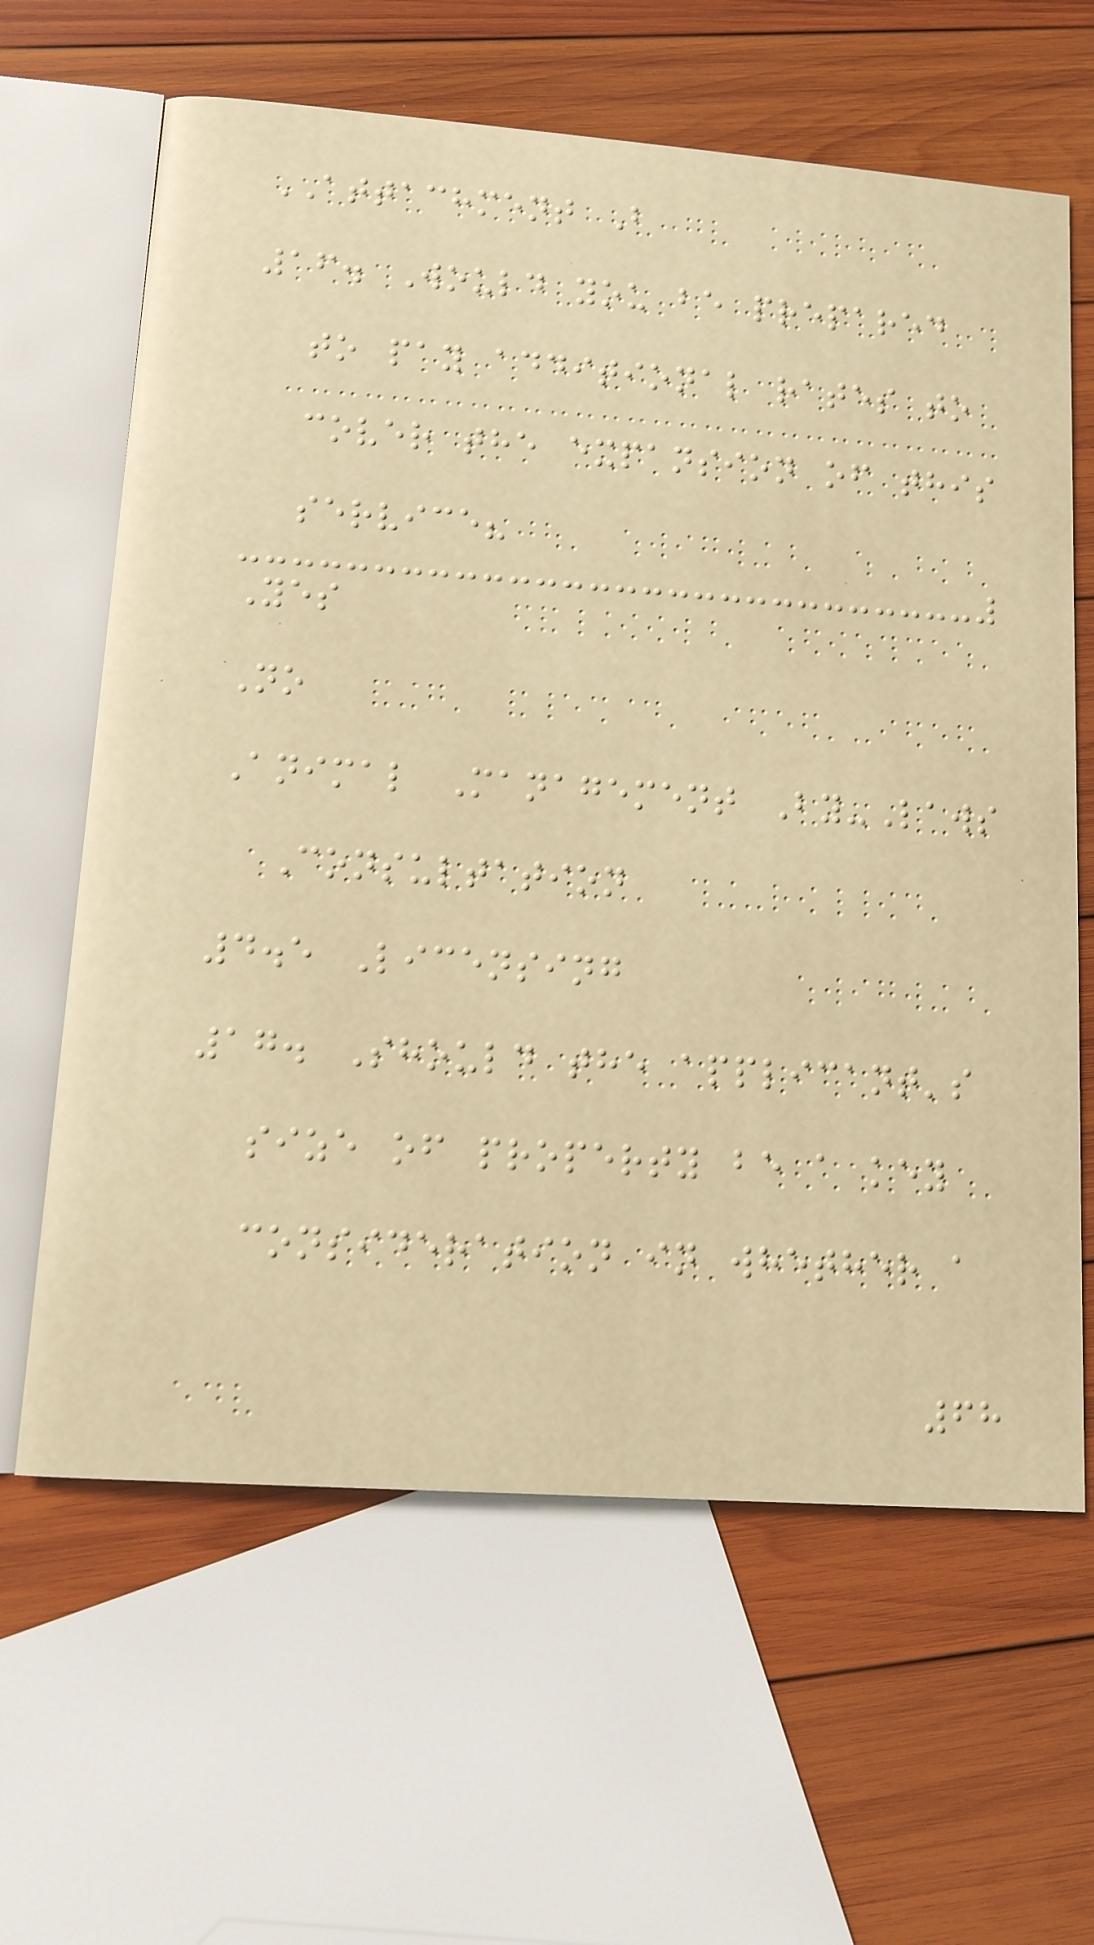ATTACHMENT B
16. Would you be prepared
to pay additional rates to
cover the expansion of this
service?
Yes
No
Animal Management By-Laws
Consultation
4.5 Licensing
17. Should the applicant's
size of property be a key
consideration in whether a
68
